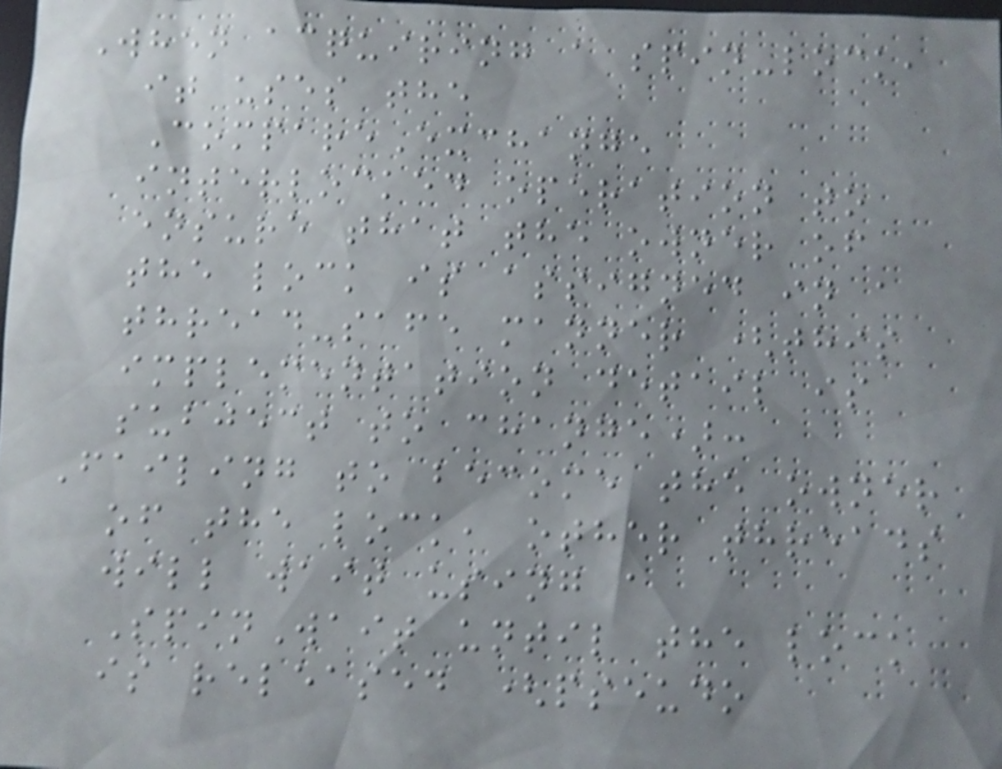When acquiring a spin-lock,
it uses the
CompareExchange
interlocked operation to
ensure that the owner of
the lock is assigned in a
thread-safe manner (this
implementation detail is
subject to change):
Failing to become the owner
of the lock, other threads
will wait using a
SpinWait until the lock
is released (pseudo
